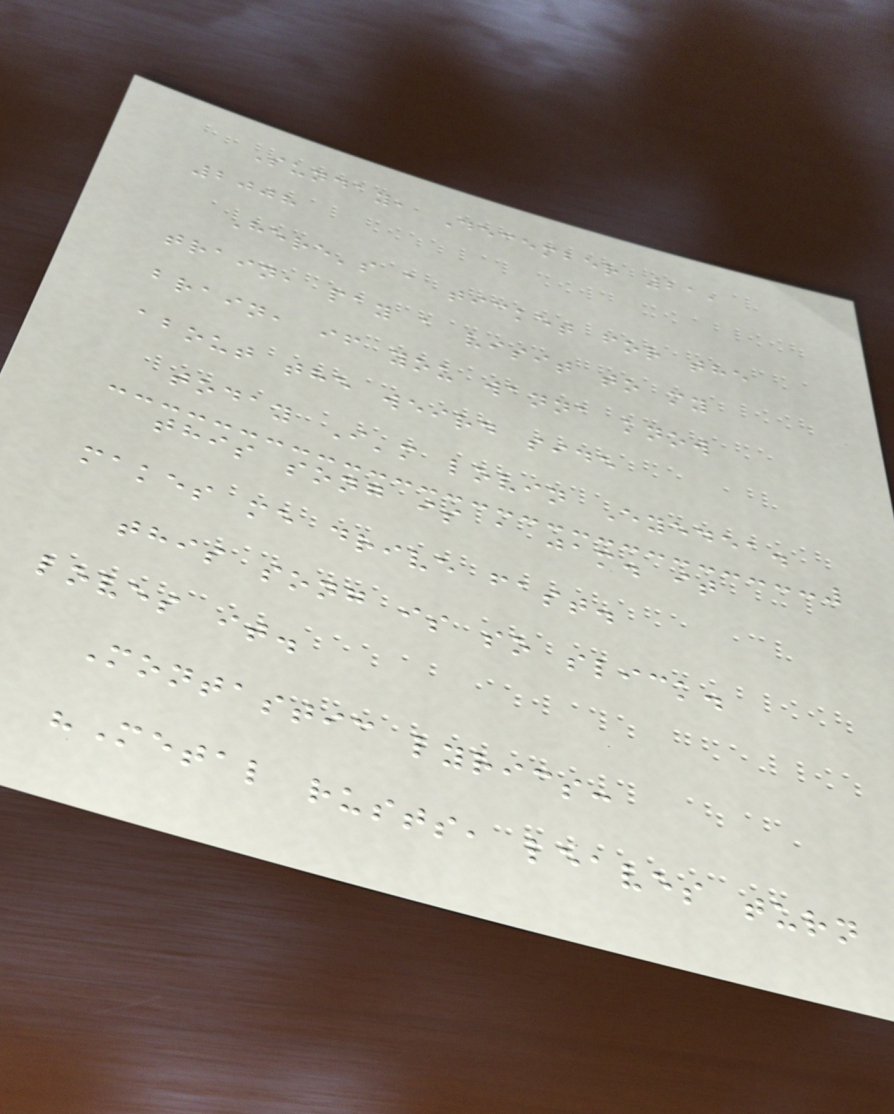Sunday, December 21,
2008
Here's a ticket for the
train, pay a visit to my
brain, if you wanna know
about the weird side
today I'm lovin Eyedea.
this song is a jam. it
makes me drive fast.
this song is so slick.
loves it.
Montastic lyrics:
"Metal rusts, leaves turn
